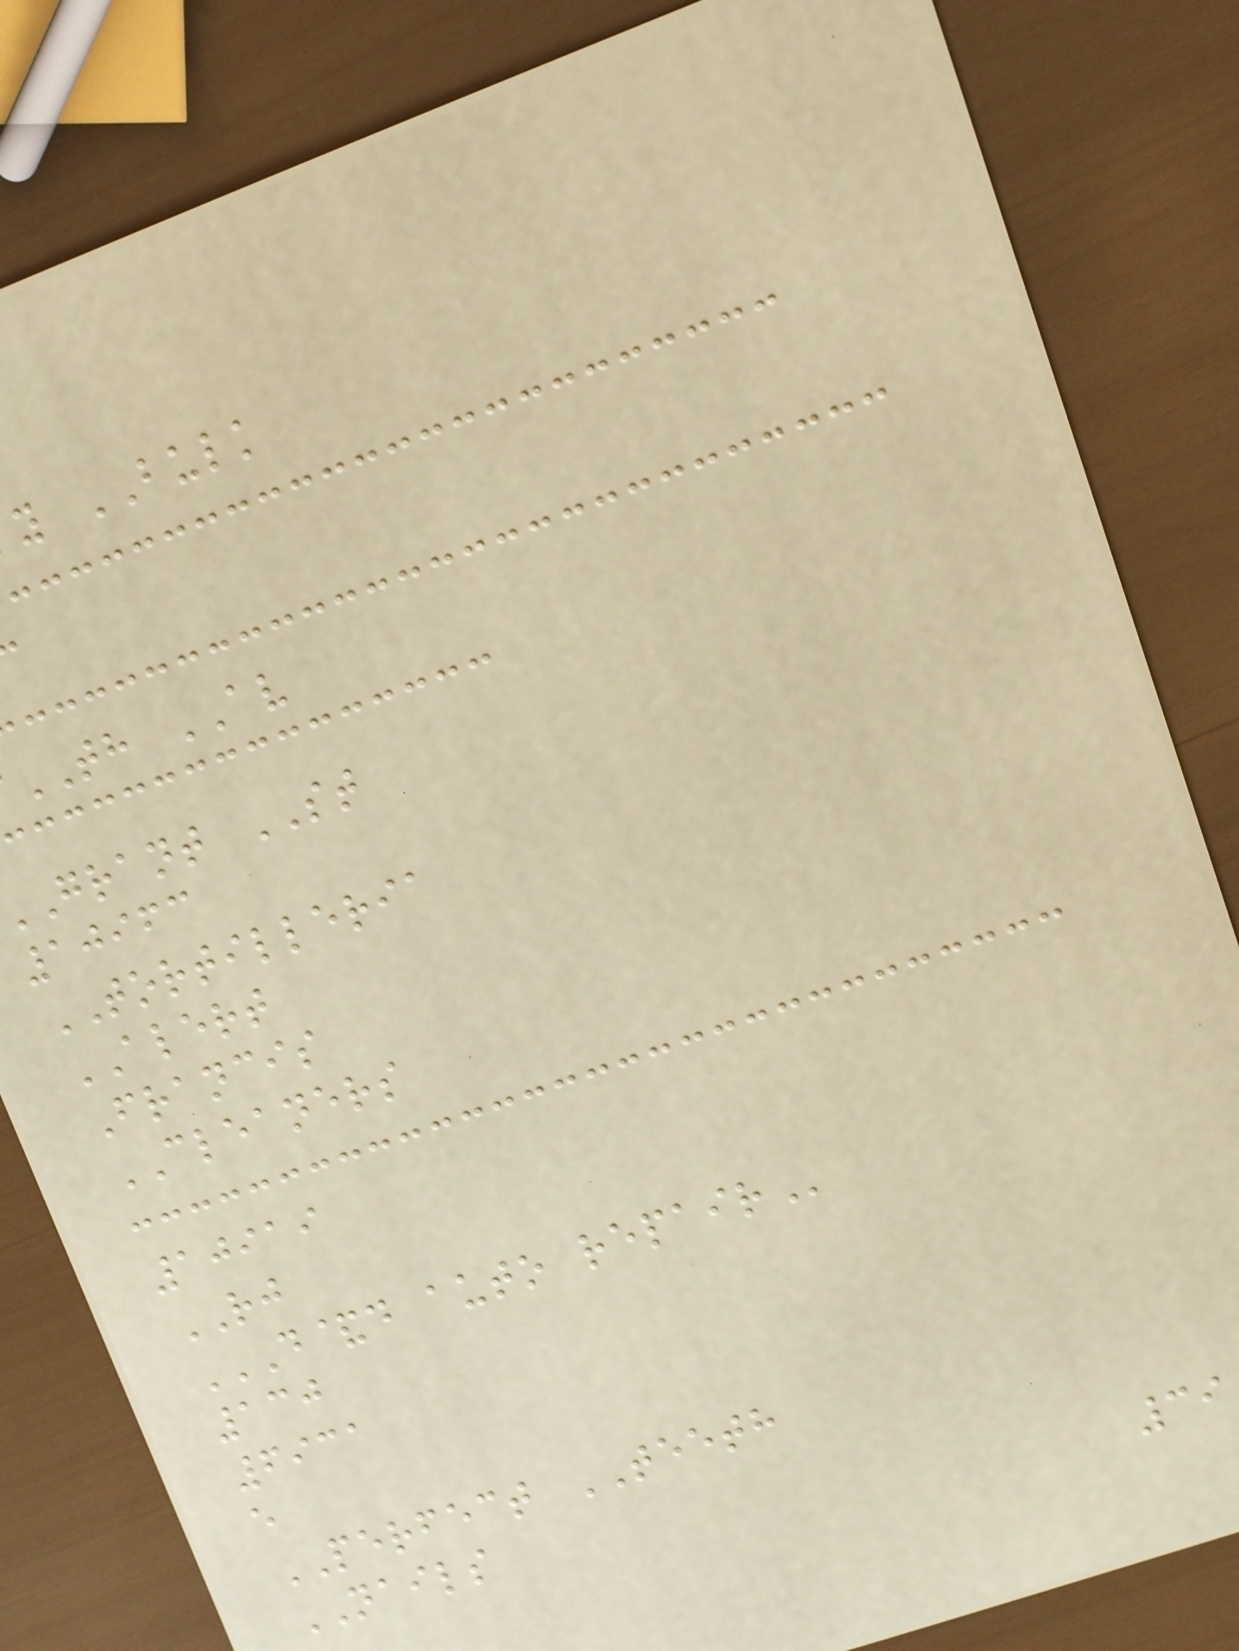y BULK
TH AV
grant ST
10963
TORTILLERIA
ALERT
Francis
CLEANERS
10919
RJ
D&D AUTO REPAIR
130
6931
e
PERFECT TEETH
NAILS
39
